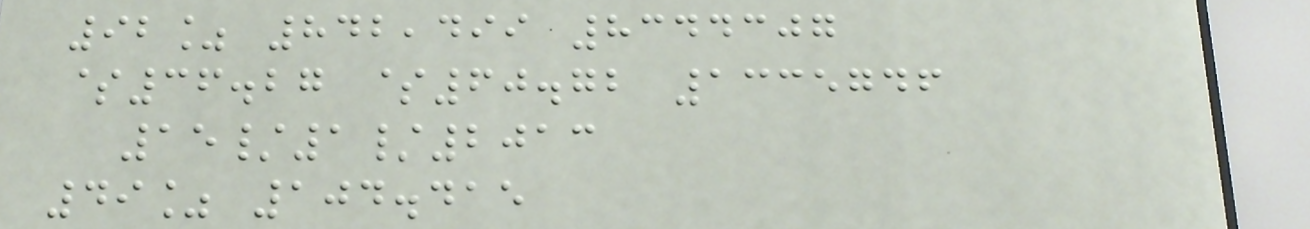92% 842,499 8344307
$36.27 $60.72 1335746
15/1/2013
49% 104.415
